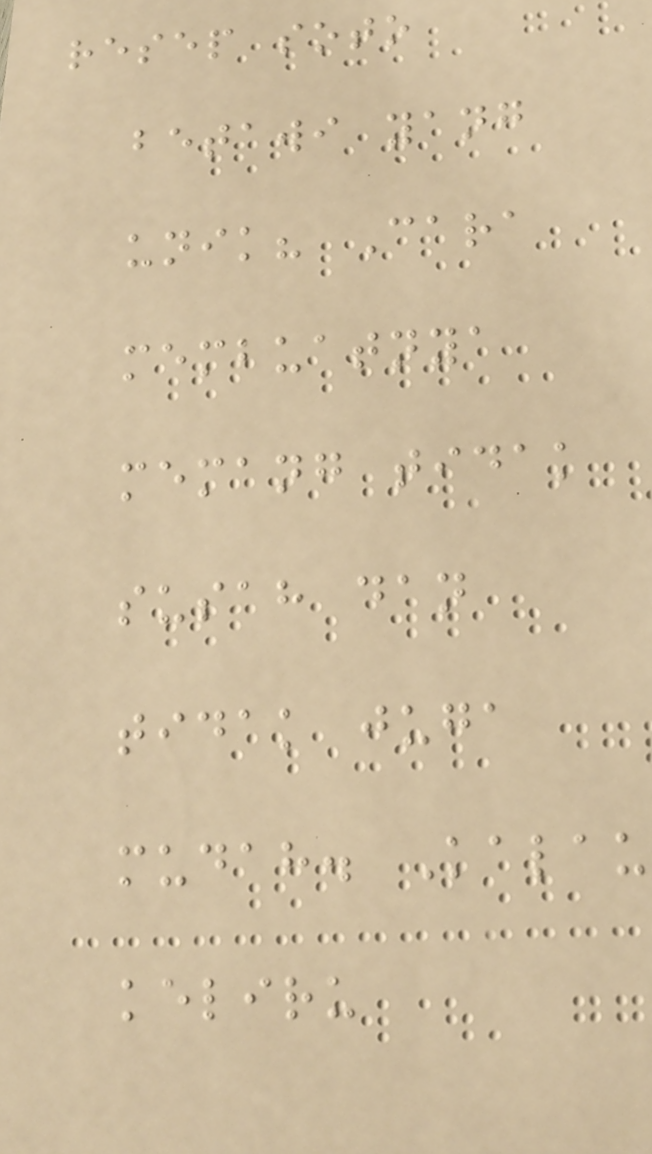resep soto
betawi yang
unik? Cara
membuatnya
memang tidak
susah dan
tidak juga
mudah. Kalau
keliru
